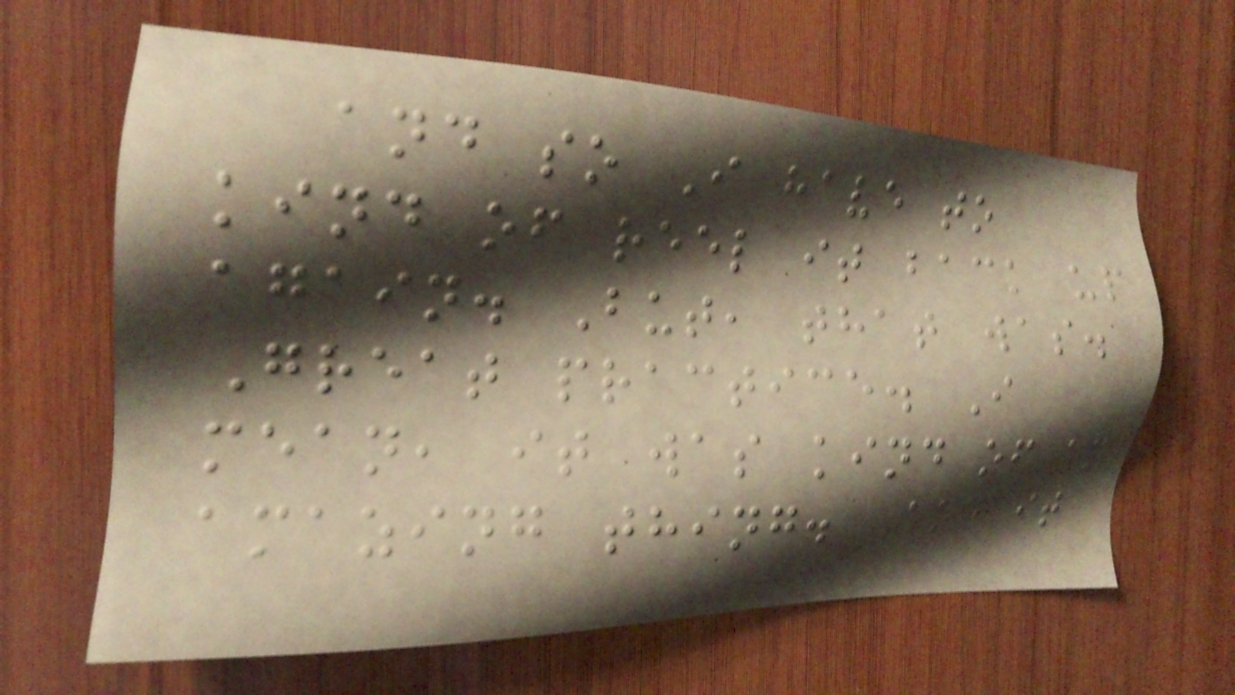and so I have to
kind of reel it back up
again. But, that was.
Great practice. I
mean, it was kind of an
amazing thing. And it
